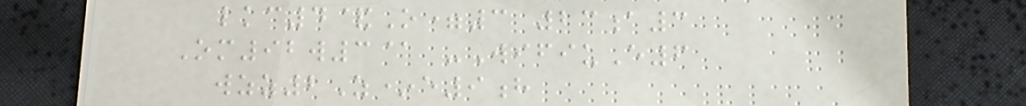lkc4&O=3 23a3
Om92w3@ -WifiuE6
wzz2Z*e9h
